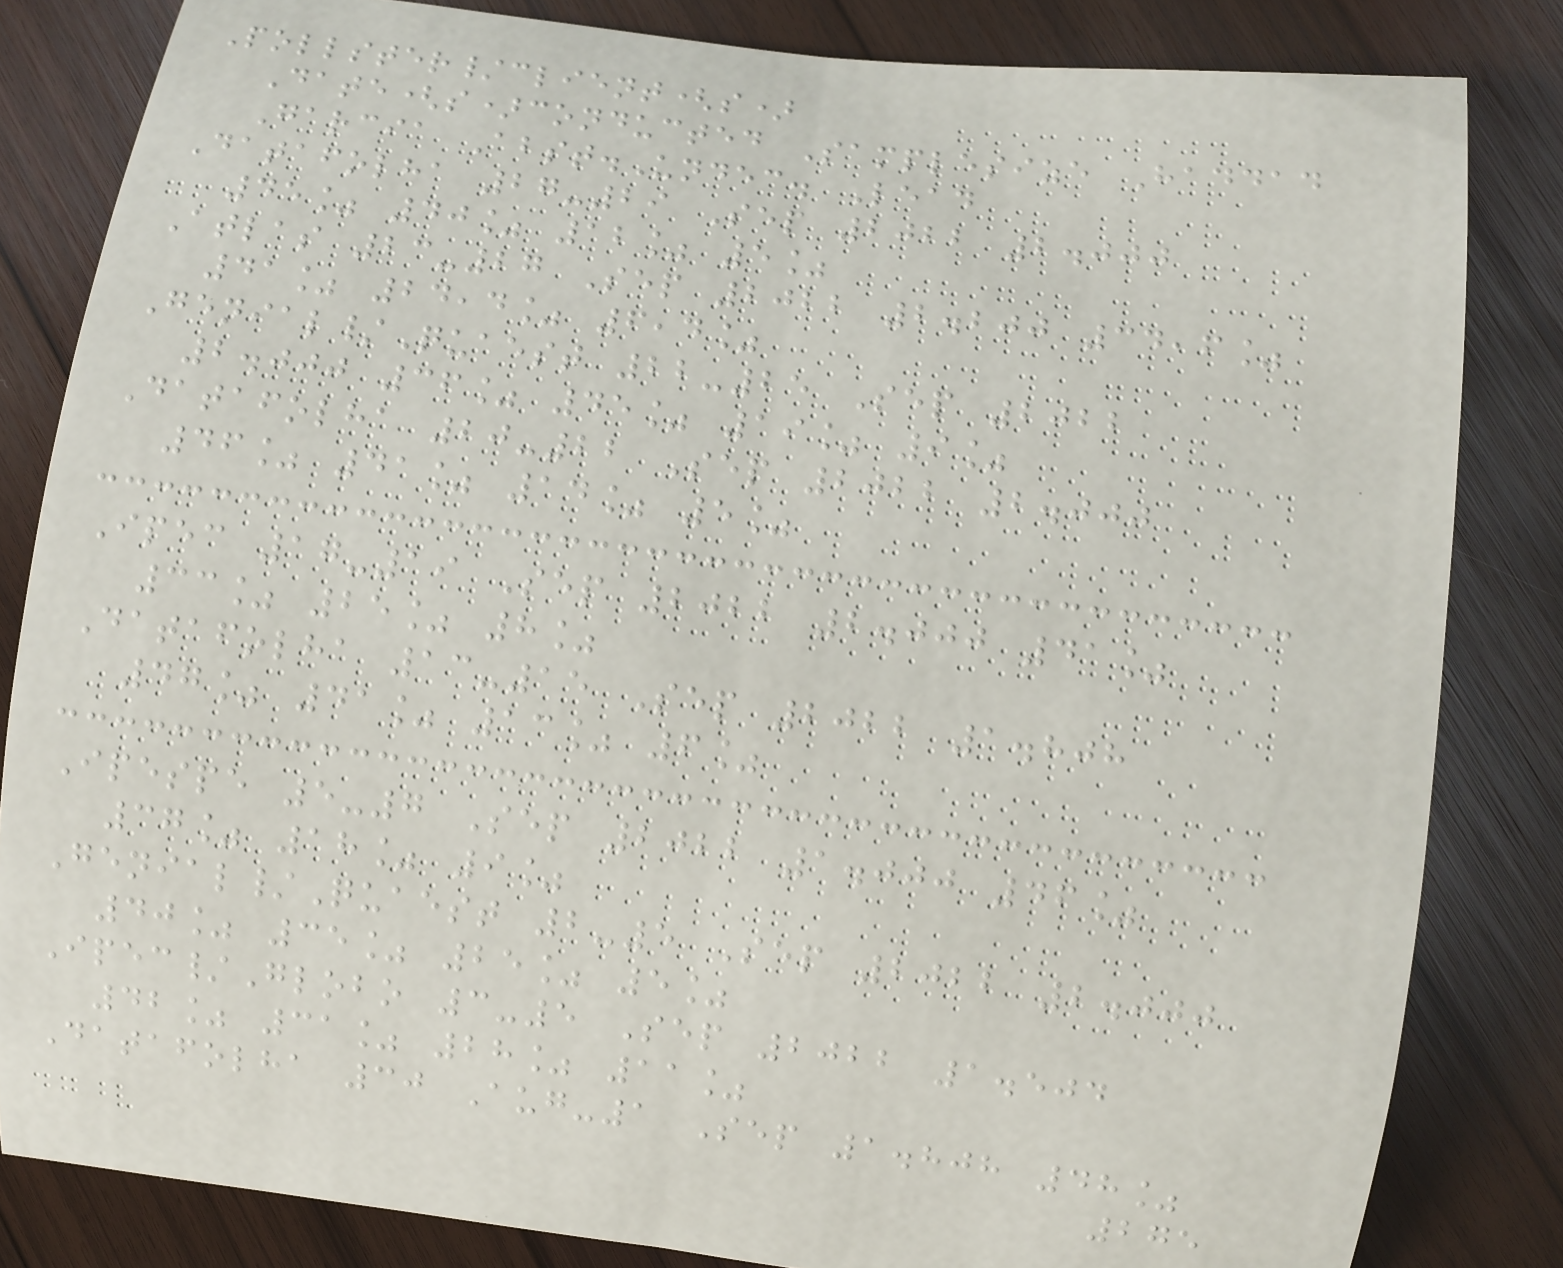Pollster/client(s)
Date(s)conducted Samplesize Haddad
Garcia Abst.Undec. Lead
Datafolha 27-29 Sep 2022 2.000
45% 40% 12% 5%
Atlas 23-27 Sep 2022 2.200 34,6%
41% 24,4% 6,4%
Genial/Quaest 22-25 Sep 2022
2.000 36% 45% 19% 9%
Datafolha 20-22 Sep 2022 2.000
46% 41% 14% 5%
Ipec 17-19 Sep 2022 2.000 41%
33% 25% 8%
Datafolha 13-15 Sep 2022 1.808
47% 41% 13% 6%
Ipespe 5-7 Sep 2022 1.000 46%
37% 18% 9%
Genial/Quaest 2-5 Sep 2022 2.000
40% 35% 25% 5%
Ipec/Globo 3-5 Sep 2022 1.504
42% 31% 28% 11%
Datafolha 30 Aug-1 Sep 1.808 48%
275
